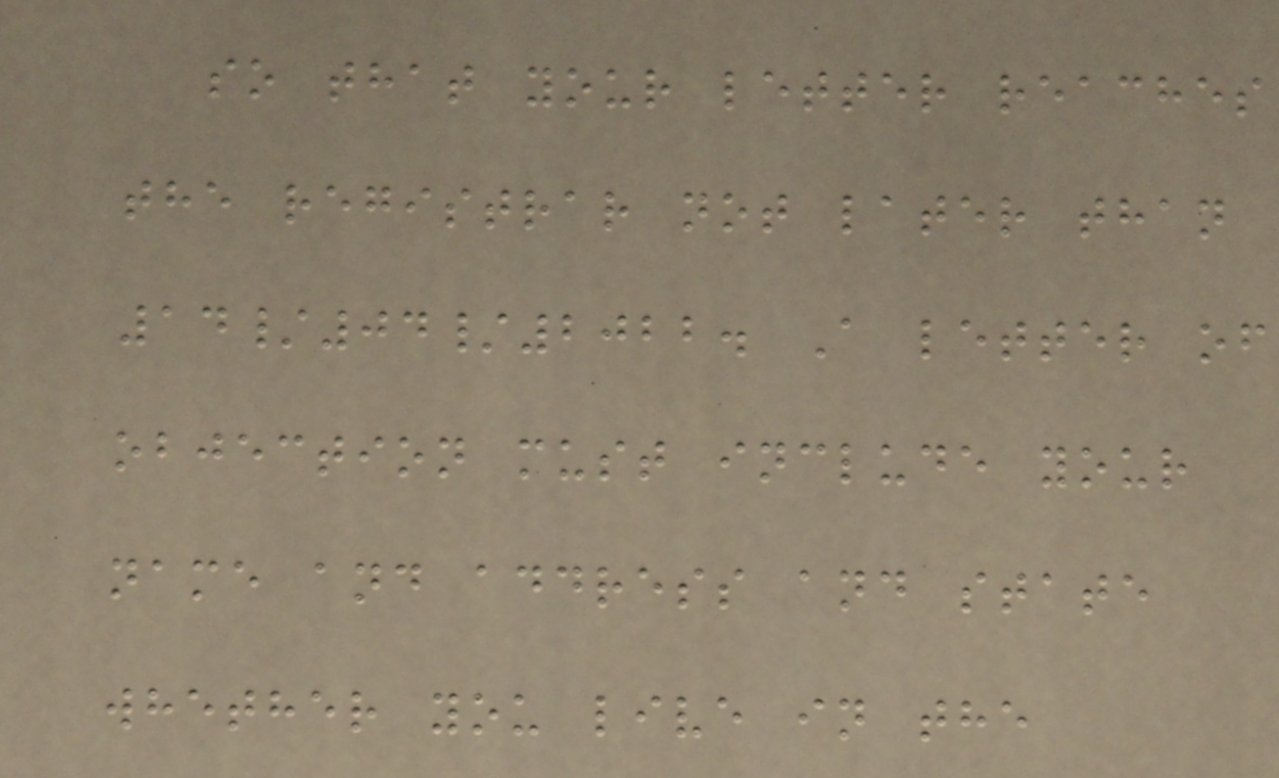so that your letter reaches
the registrar not later than
14/04/2022. A letter of
objection must include your
name and address and state
whether you live in the
